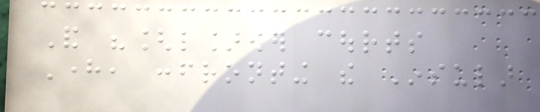And "[l]ower courts
Here, confronting the Insular
